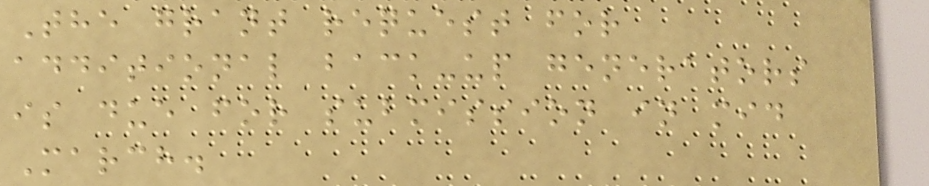The grant request for
additional back-up generators
is due for submission in mid
March.
